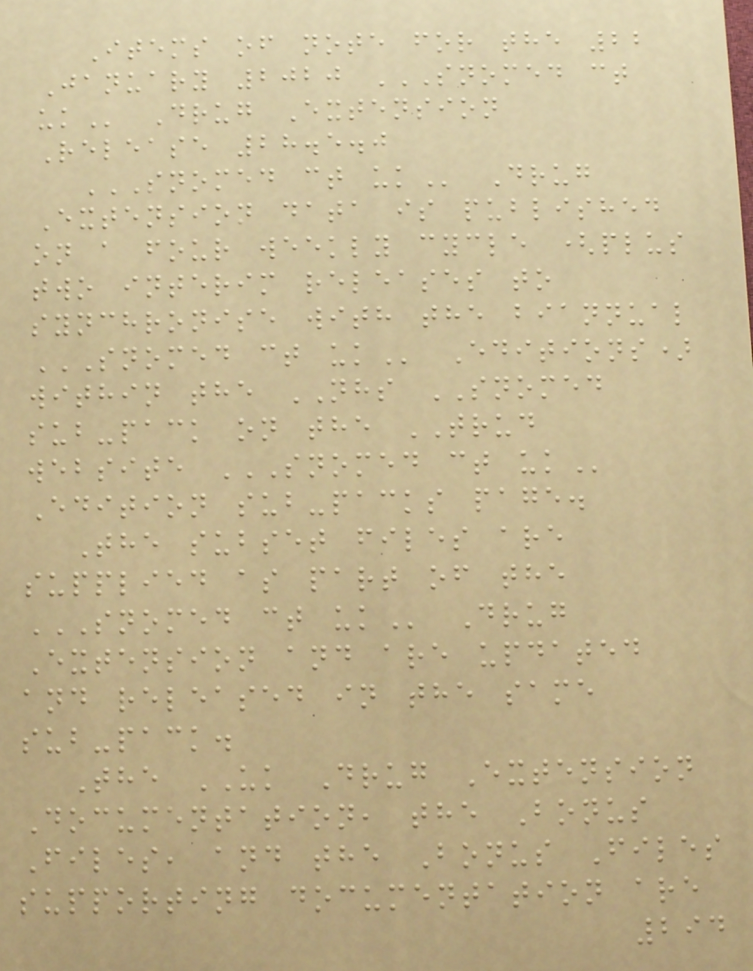Items of note for the 22
January 2020 SNOMED CT
UK Drug Extension
Release 28.5.0
SNOMED CT UK Drug
Extension data is published
on a four weekly cycle (plus
two interim releases to
synchronise with the biannual
SNOMED CT UK Editions)
within the NHS SNOMED
sub-pack on the TRUD
website SNOMED CT UK
Edition sub-packs page.
The subset files are
supplied as part of the
SNOMED CT UK Drug
Extension and are updated
and released in the same
sub-pack.
The UK Drug Extension
Documentation, the Bonus
Files, and the Bonus Files
supporting documentation are
294
